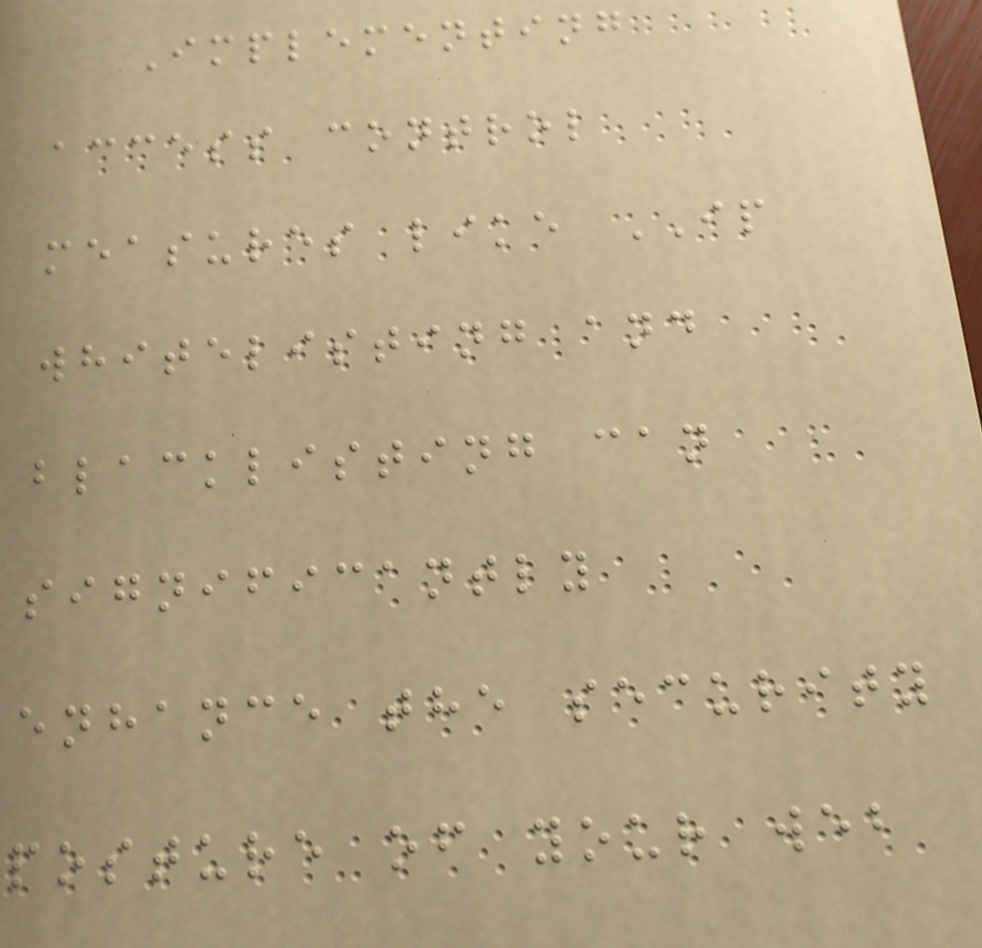Implementing
access control
measures like IP
whitelisting and
blacklisting can
significantly
enhance the security
posture of your web
